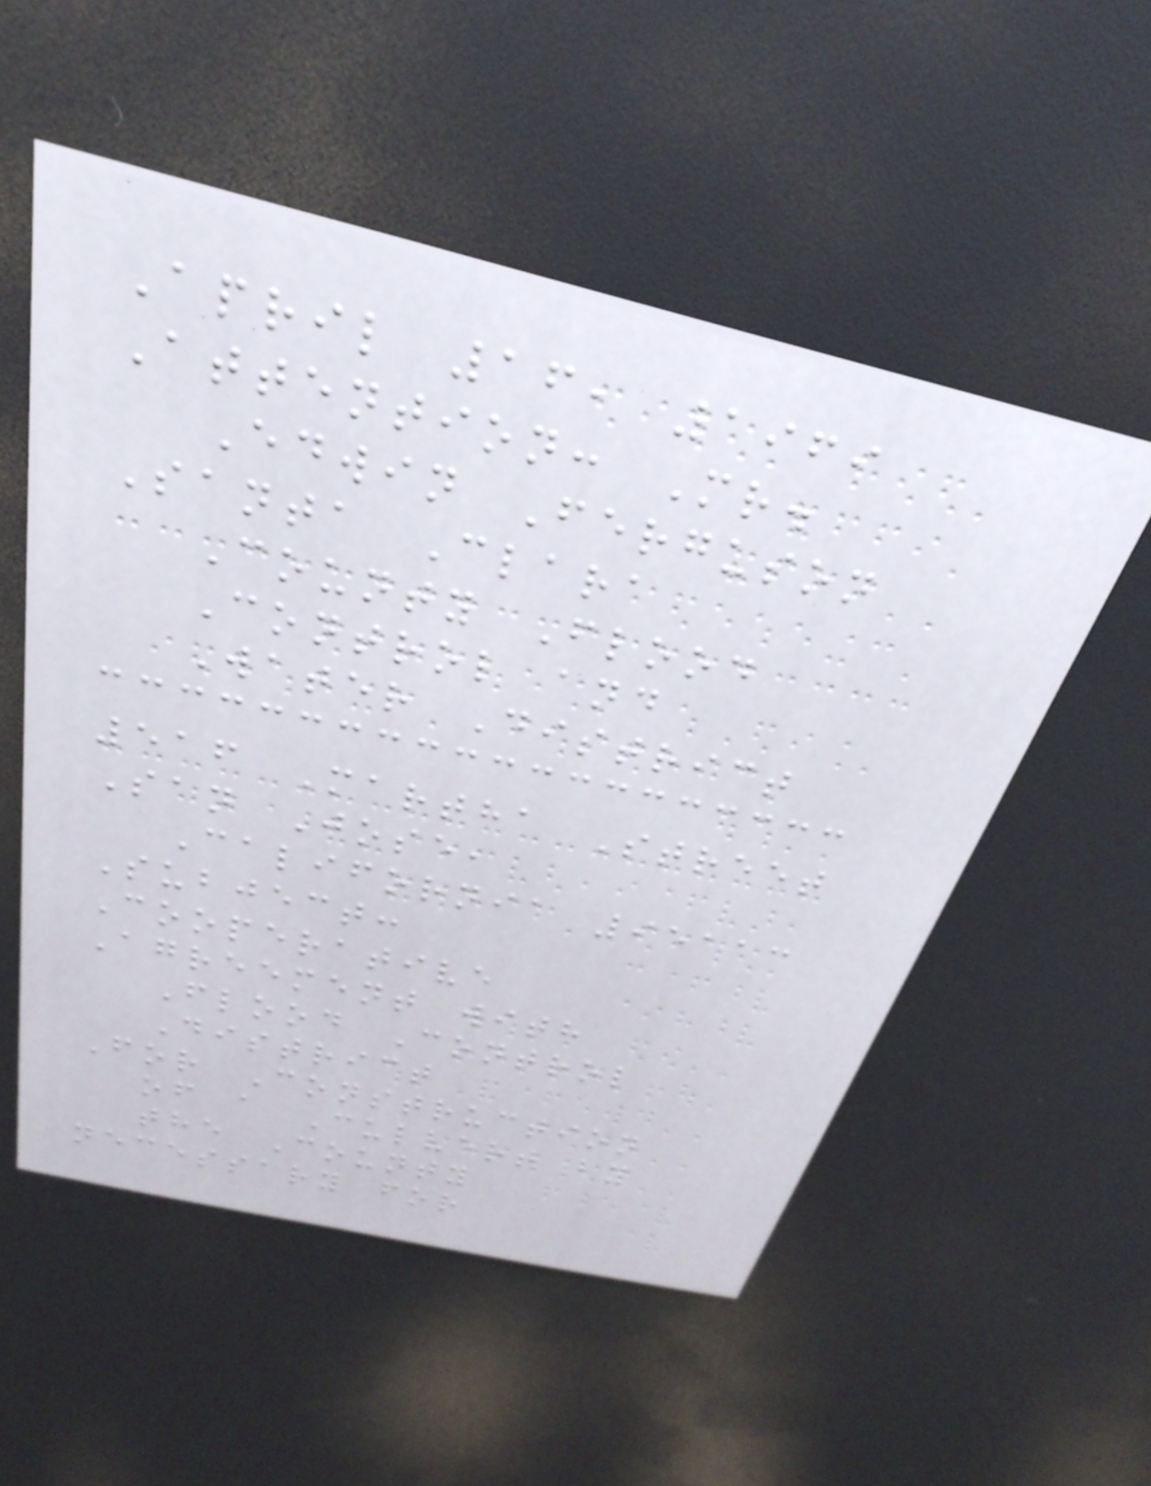April 16, 1969
Attention: Mr.
Edwin Ferguson
Santa Clara
County Flood
Control and
Water District
516 Martha Street
San Jose,
California 95113
Subject:
Cooperative
Agreement with
Flood Control
District
For Construction
of a Culvert by
the County
necessary for
